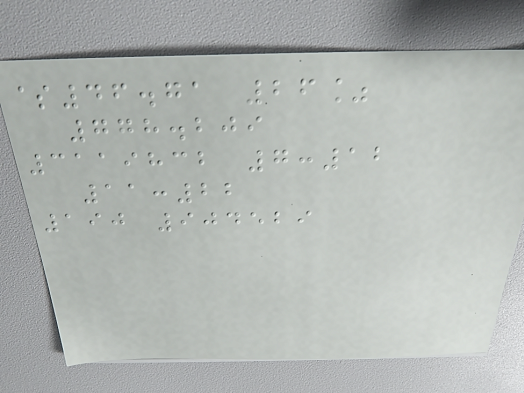$46.71 26%
778.209
3119832 7:12
11:22
190 904529
